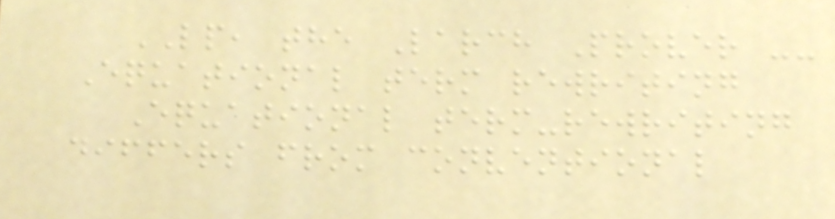LP, the Larch Prover --
Equational term rewriting
Equational term-rewriting
differs from conventional
